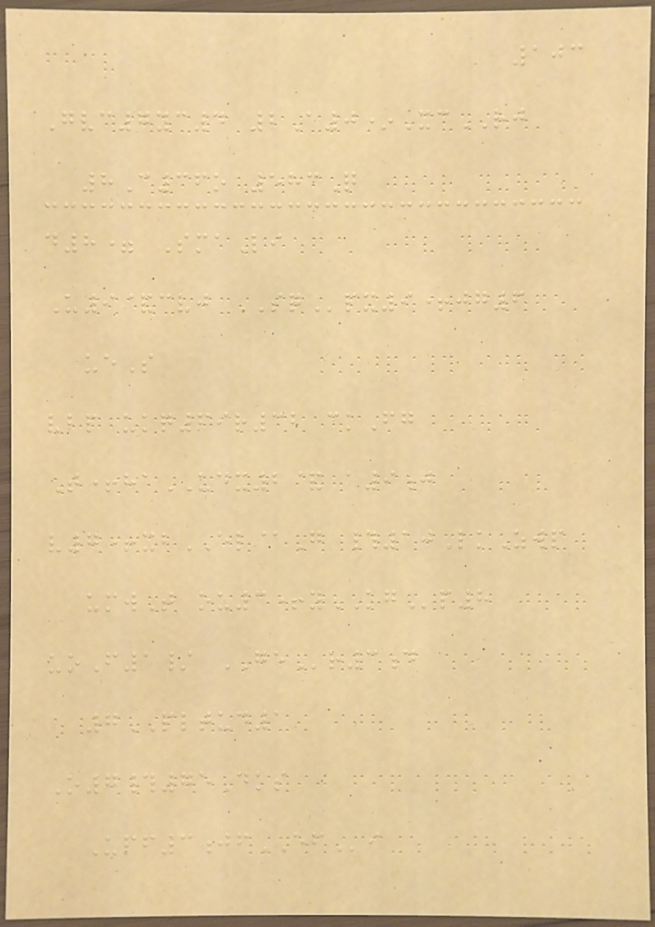103
Gvc7yc4 2A0*XcRJ
8C36o 583Q
d8= SmaLi
U9&cvj SQpx9+jg6
ueS
vbp ukq69r32 ckFg
T+haUDX2& a9j
v7+xbEL@G #10LkZwp
umwT ou3+yKGp8
uoF1/ GEr3d
7PLTUD1
O7#75Dks
Upf3jfEFi
